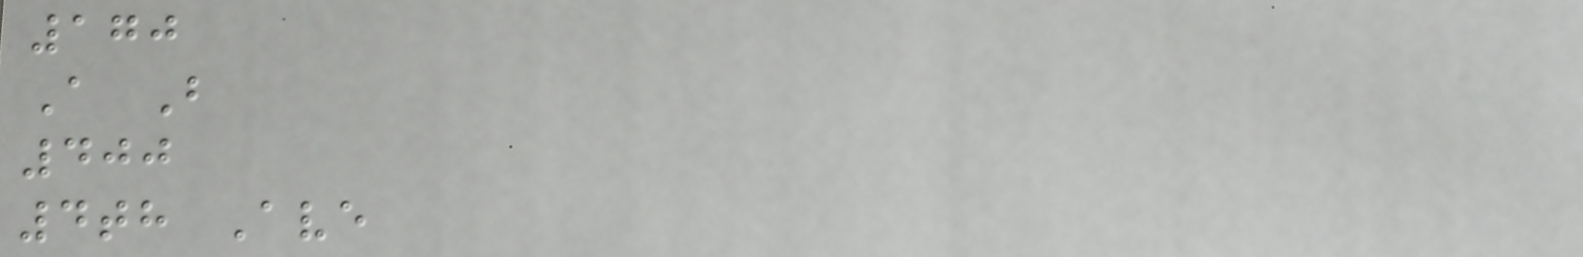170
A B
400
4th Ave
